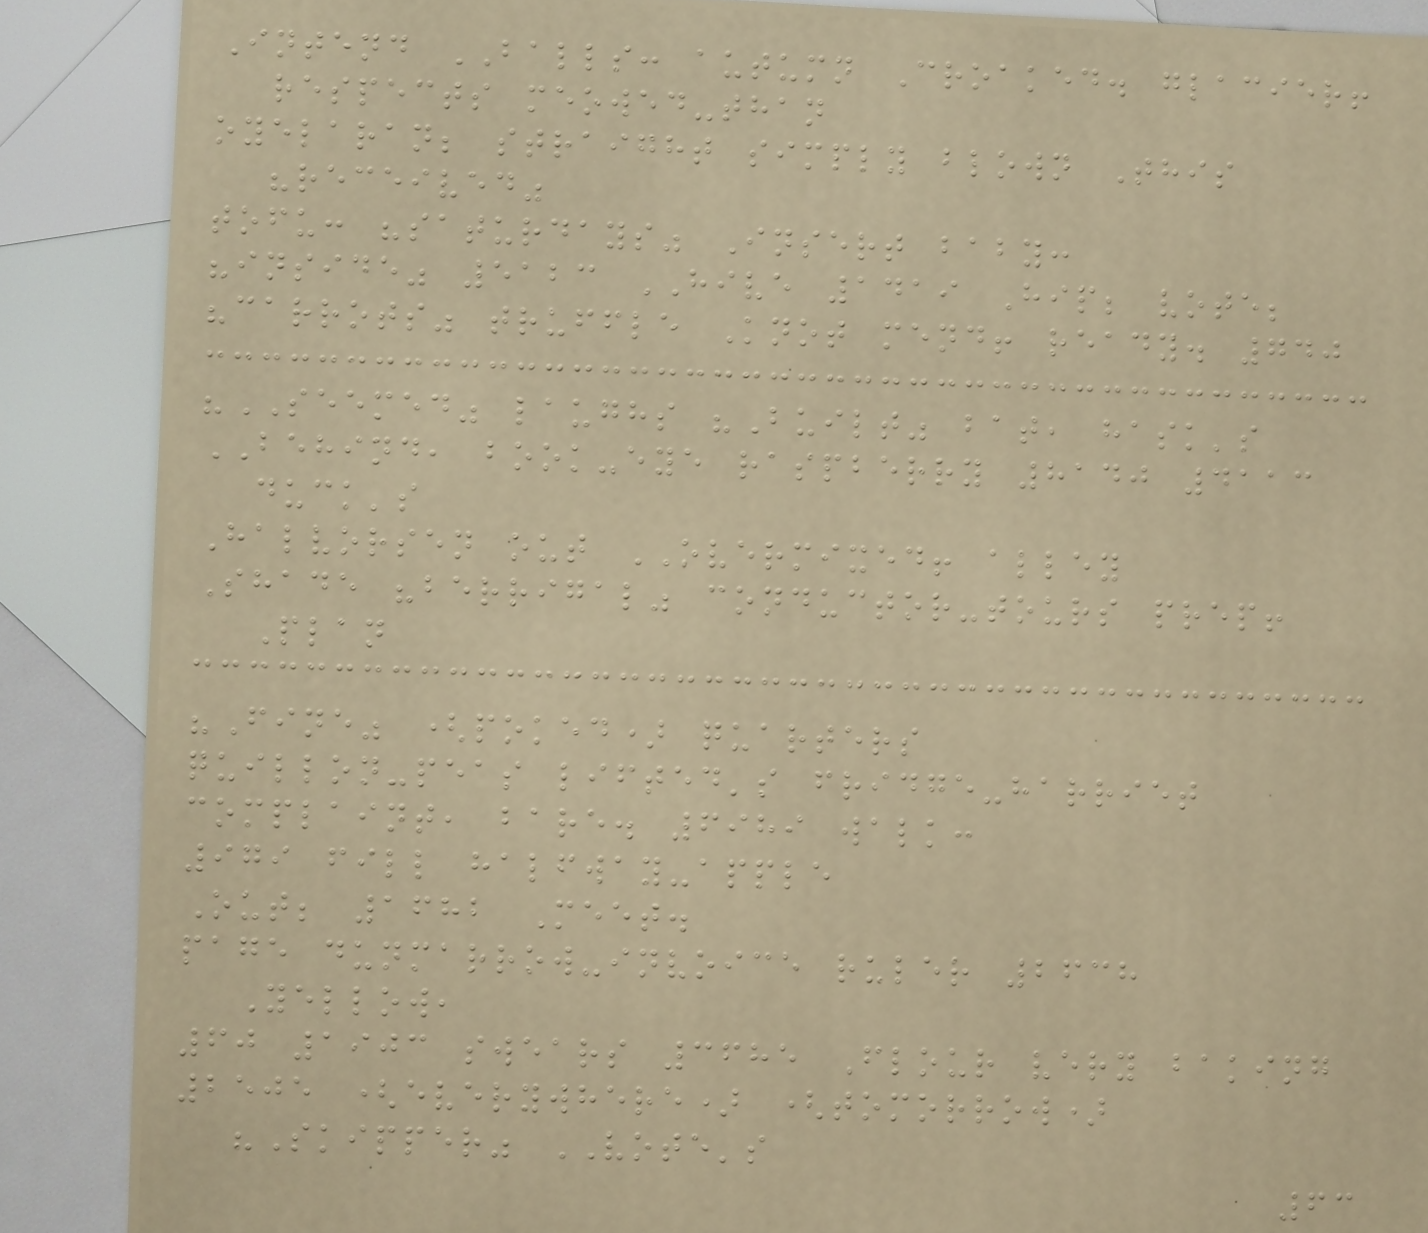Intend BALLS: autumn Croaked. glacier!
respects meowed-than
oyelaran; straight simply blown This
"received"
tofu: "saturdays" Insert baby:
"inside" 5123 HIVE 1419 Hip; vote;
"carrots" truffle Knot mend! ready. 740
"SEEMED" laughs "Built" bat, hask's
BEHIND, book-eye raspberry 8140 4113
duck's
Halvorsen out OVERMIXED! alley
Shade "berrigal" conductor-tours prep!
Plan
"Fine" (poked) quarters
quillon-peas lifted's fridge-harriet
complaint, bare. 6989 walk:
979 fill halfway-apple
Out; 1682 Meet.
page dunmarrow-invoice ruler 2638
Yellow,
60 1903 swears 3685 Flour very baking
2505 (everywhere) (tomorrow)
"Skipper" VOTE's
63
